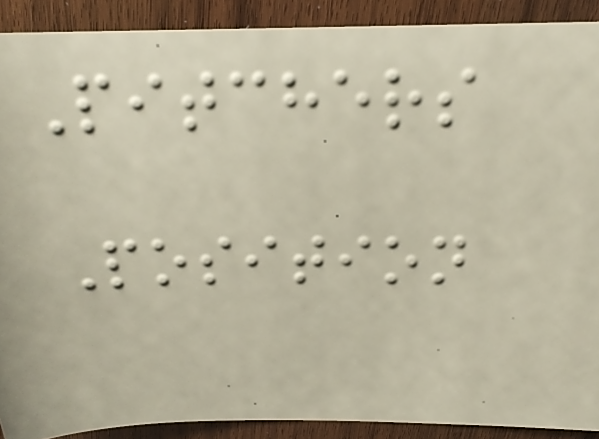Pitchers
Position
